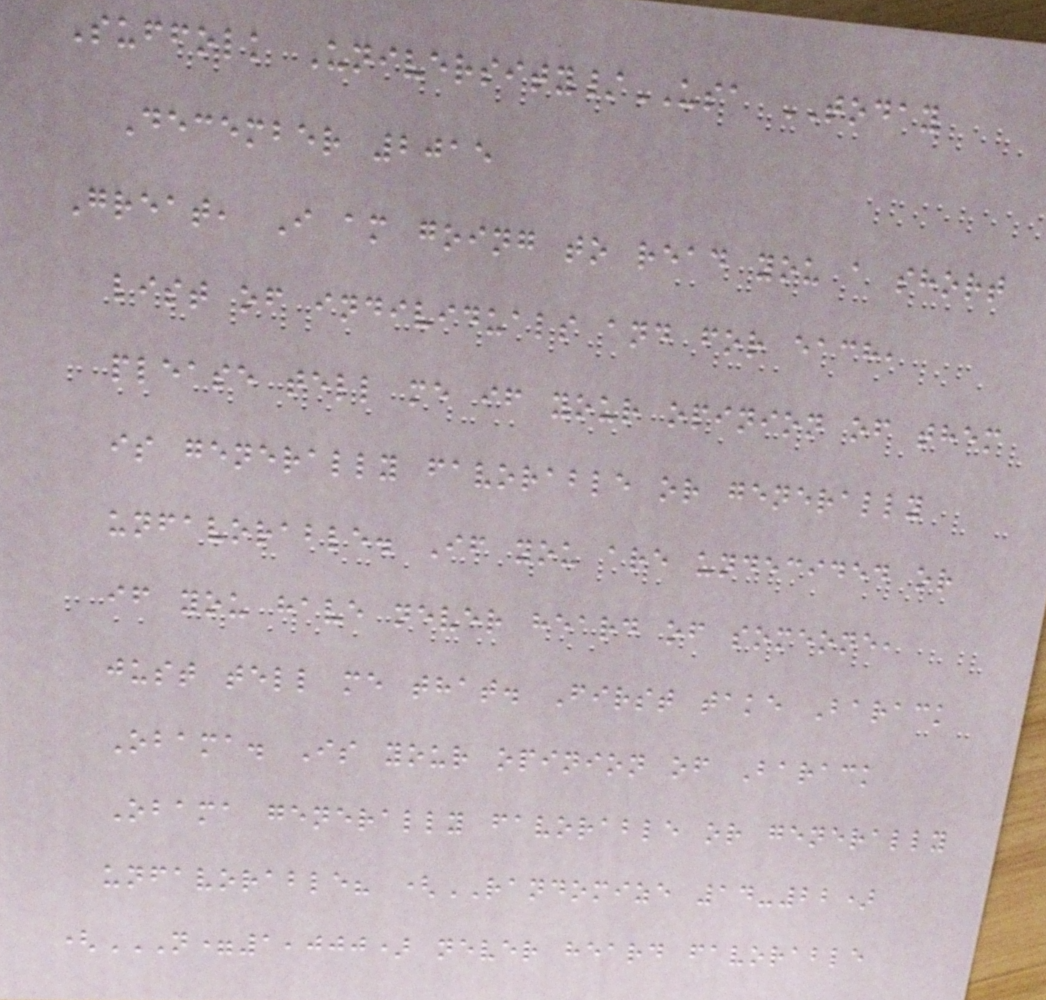Suffolk University/USA TODAY
December 2015
Great, I am going to read you a short
list of individuals and for each,
please tell me if your opinion of them
is generally favorable or generally
unfavorable. If you are undecided or
if you have never heard of someone,
just tell me that. First take Barack
Obama. Is your opinion of Barack
Obama generally favorable or generally
unfavorable? (RANDOMIZE 14-22)
(N=1,000) NEVER HEARD FAVORABLE
